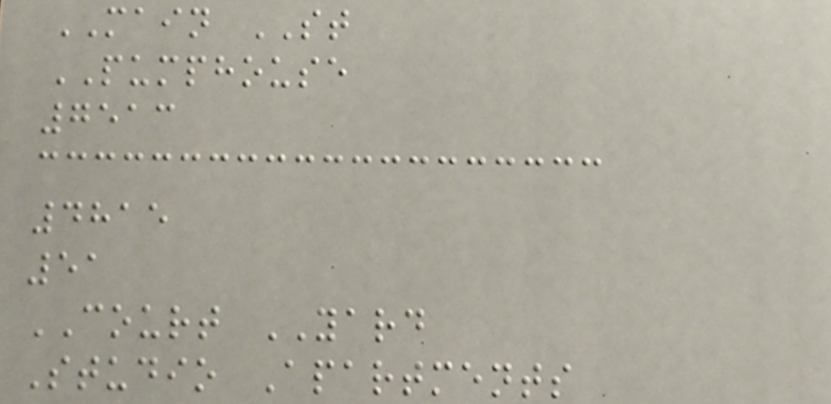MAIN ST
PUMPHOUSE
7513
4815
51
COURT YARD
Studio Apartments
